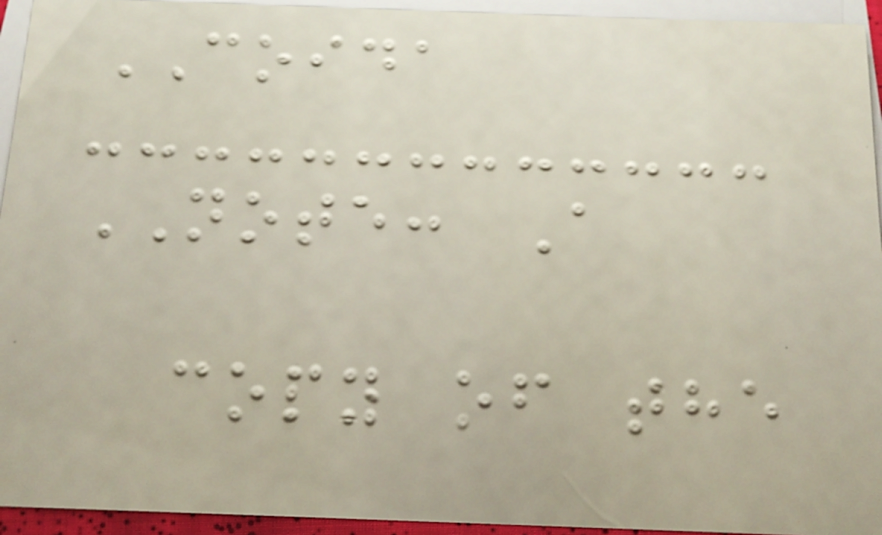COIDA
NOTE: A
copy of the
